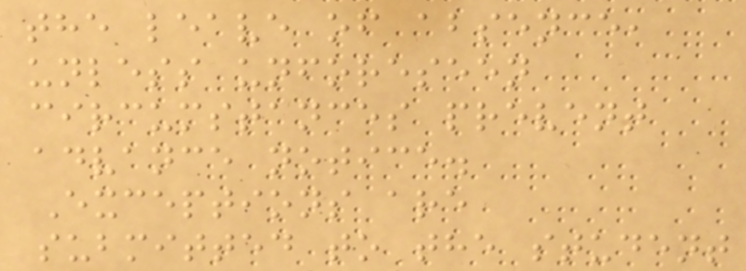the leave of absence,
unless unforeseen
circumstances prevent
advance notice.
Exceptions are
submitted to the student
